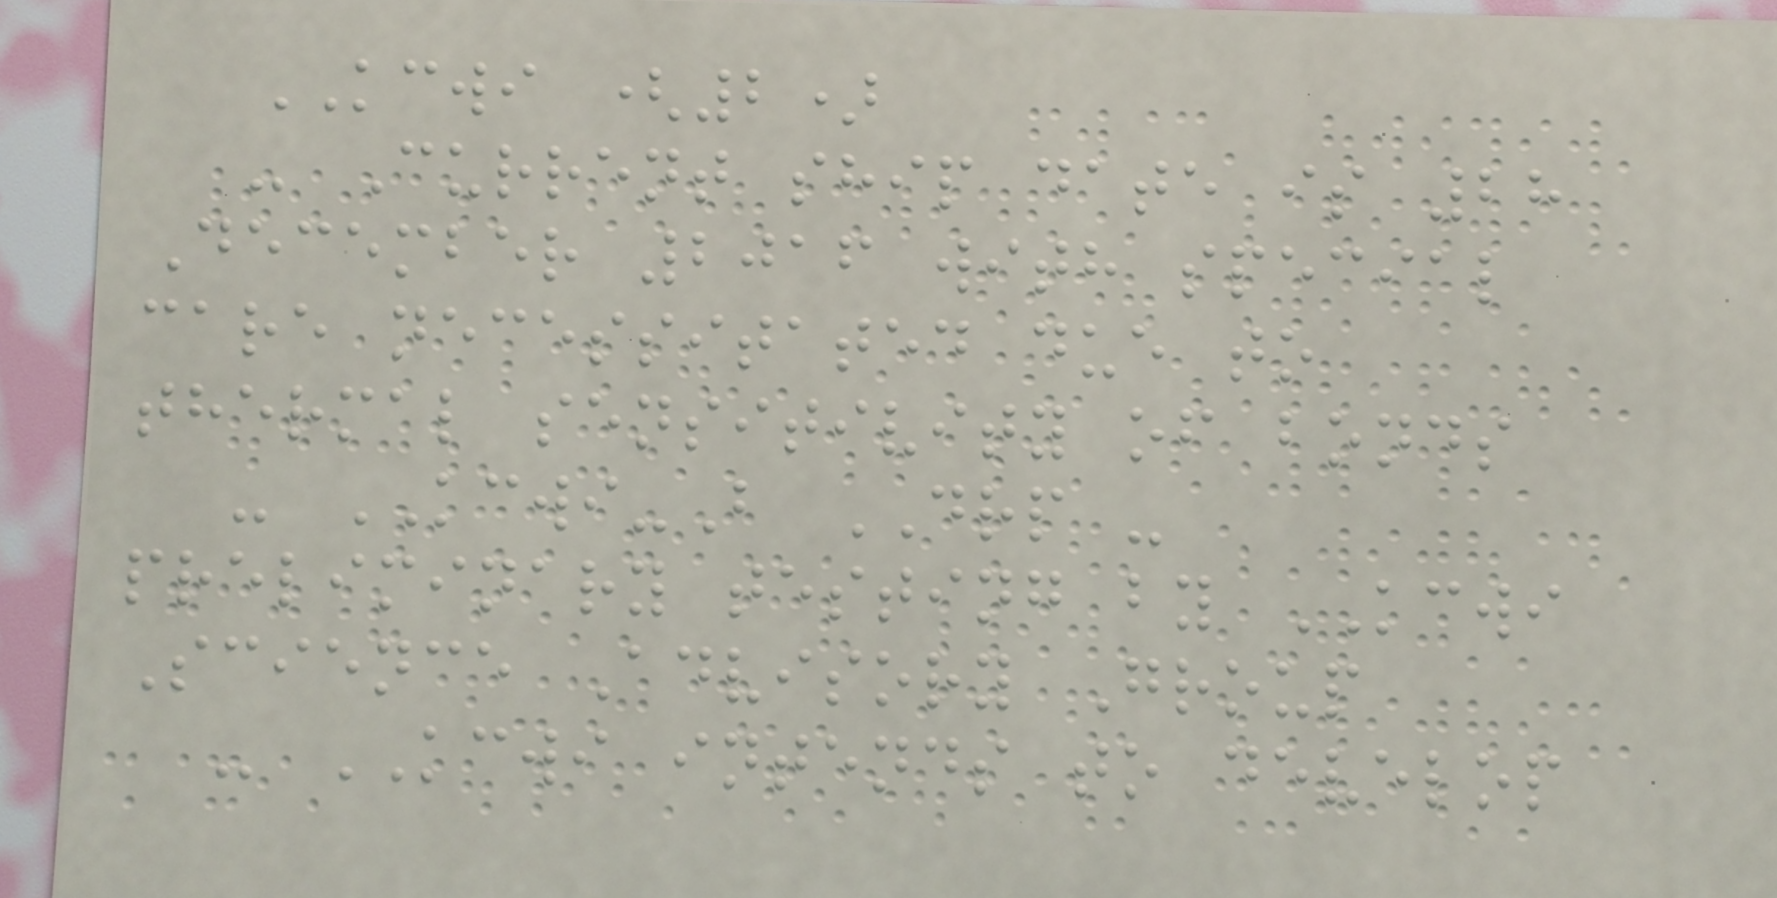KCWI (2)
- Current ship date is 28
December 2016 with special
care necessitated due to
thermal sensitivity of bonds
- KCWI-B DRP -
preliminary testing by KCWI
Science Advisory Group
- KCWI intends to develop
